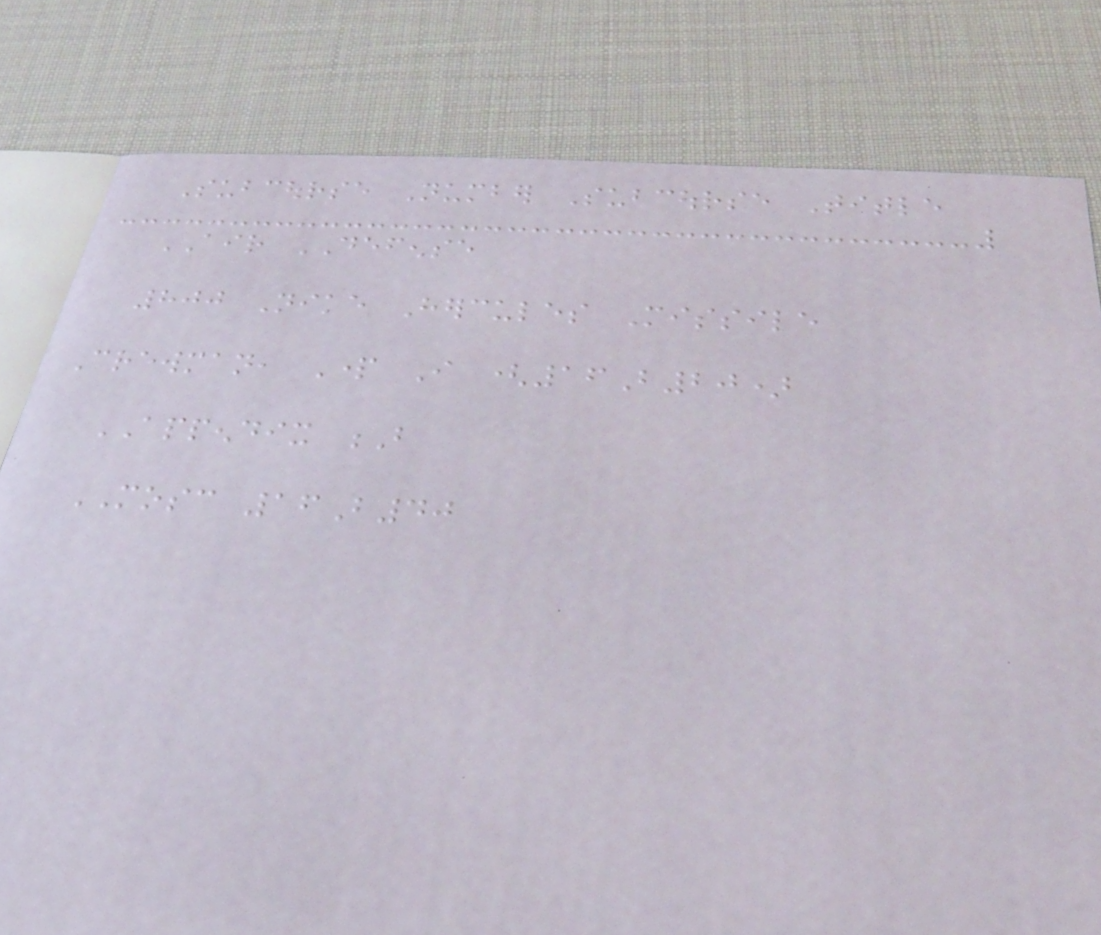Subcourse Number Subcourse Title
AIR DEFENSE
800 Nike Hercules Missile
Crewman, Part I (16B20)
APPENDIX B
MOSC 16B40
